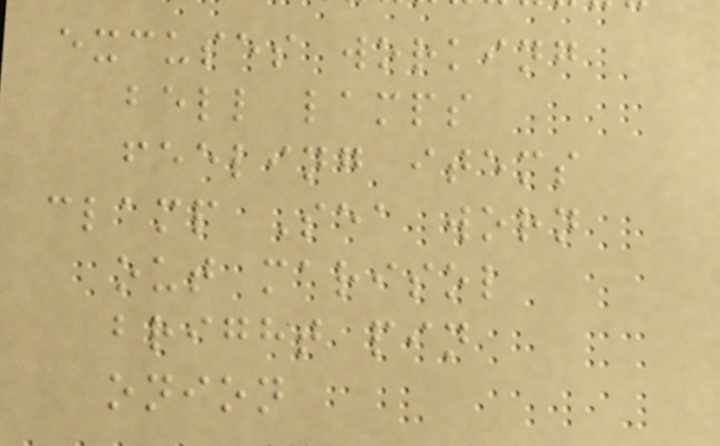excuses working
bell lamps
feeling items
clamp Sea worn
out marisol
bright pin
onion
